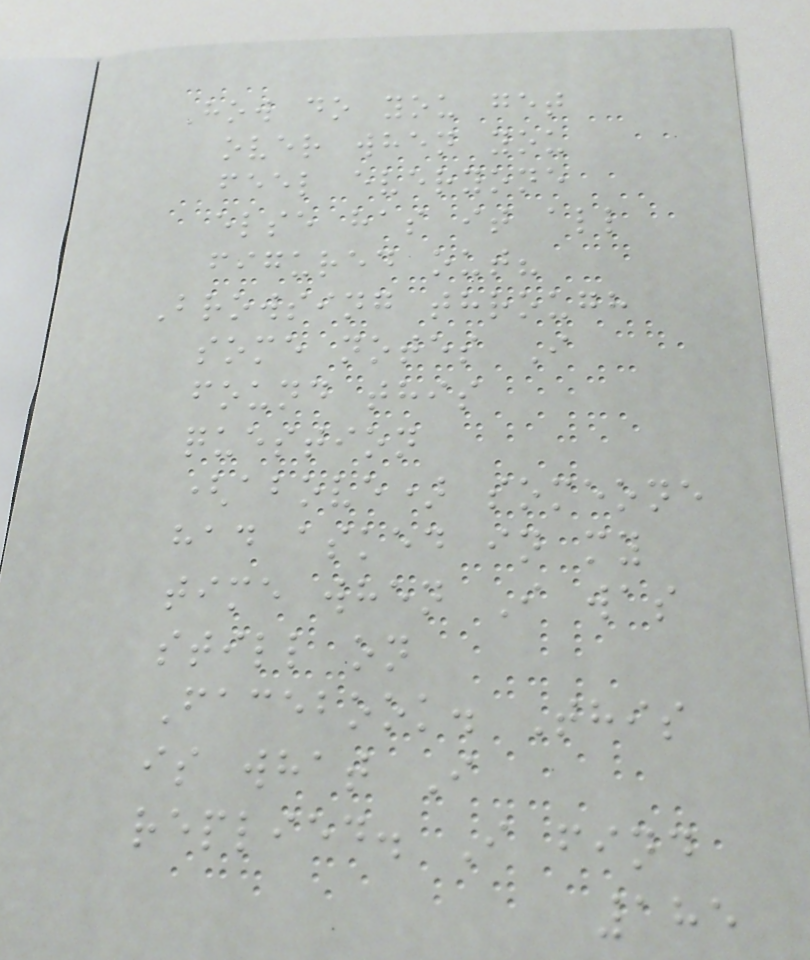How do you get
over when you
feel everyone
else has it all
figured out?
Browsing through
some notes I
found this
question
(above) someone
had asked in my
time when I was
still on
Facebook. This
is what I
replied. I find
185
